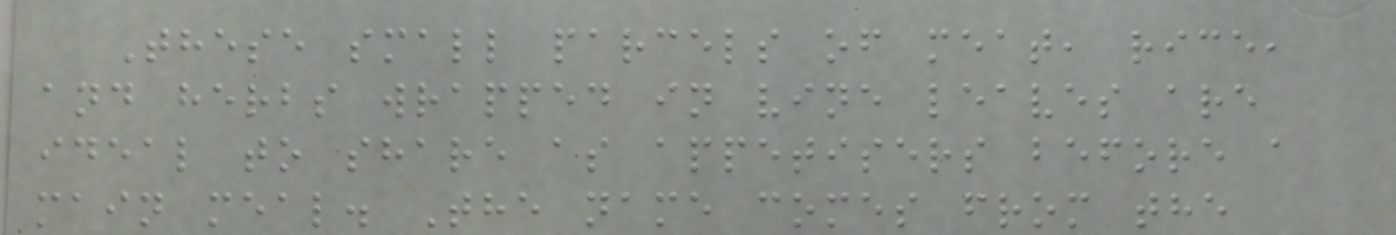These small parcels of meat, rice,
and herbs wrapped in vine leaves are
ideal to share as appetisers before a
main meal. The name comes from the
